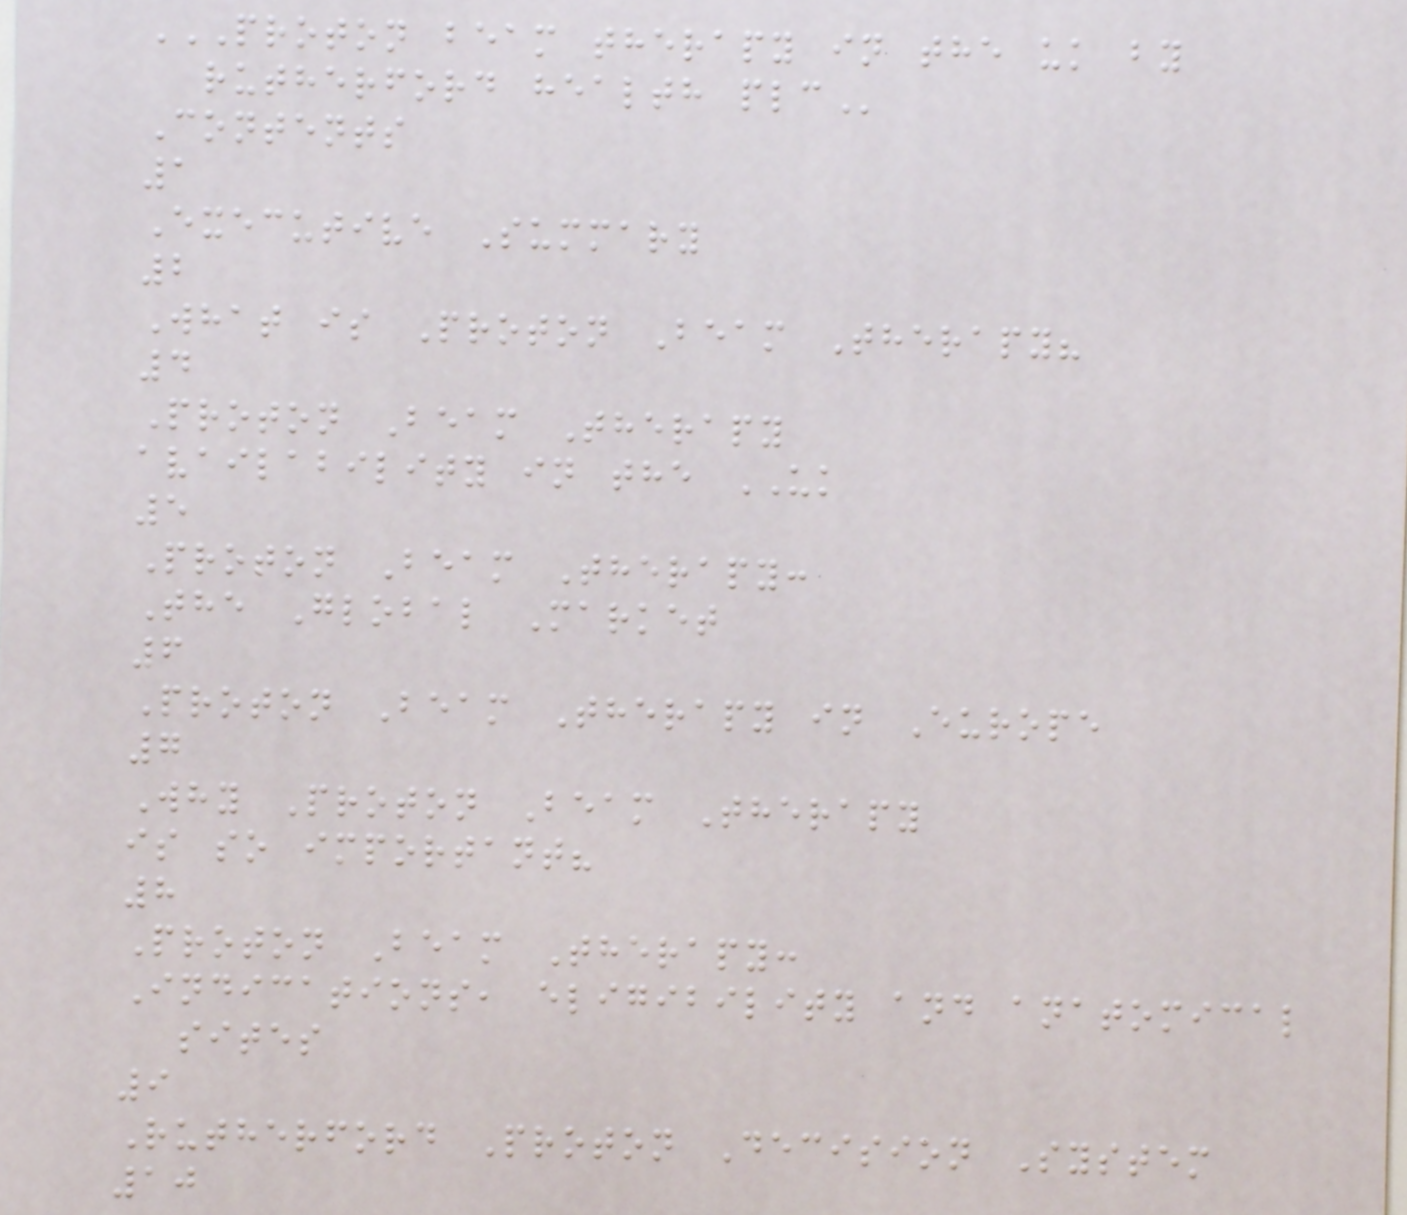PROTON BEAM THERAPY IN THE UK BY
RUTHERFORD HEALTH PLC
Contents
1
Executive Summary
2
What is Proton Beam Therapy?
4
Proton Beam Therapy
availability in the UK
5
Proton Beam Therapy:
The Global Market
6
Proton Beam Therapy in Europe
7
Why Proton Beam Therapy
is so important?
8
Proton Beam Therapy:
Indications, eligibility and anatomical
sites
9
Rutherford Proton Decision System
10
